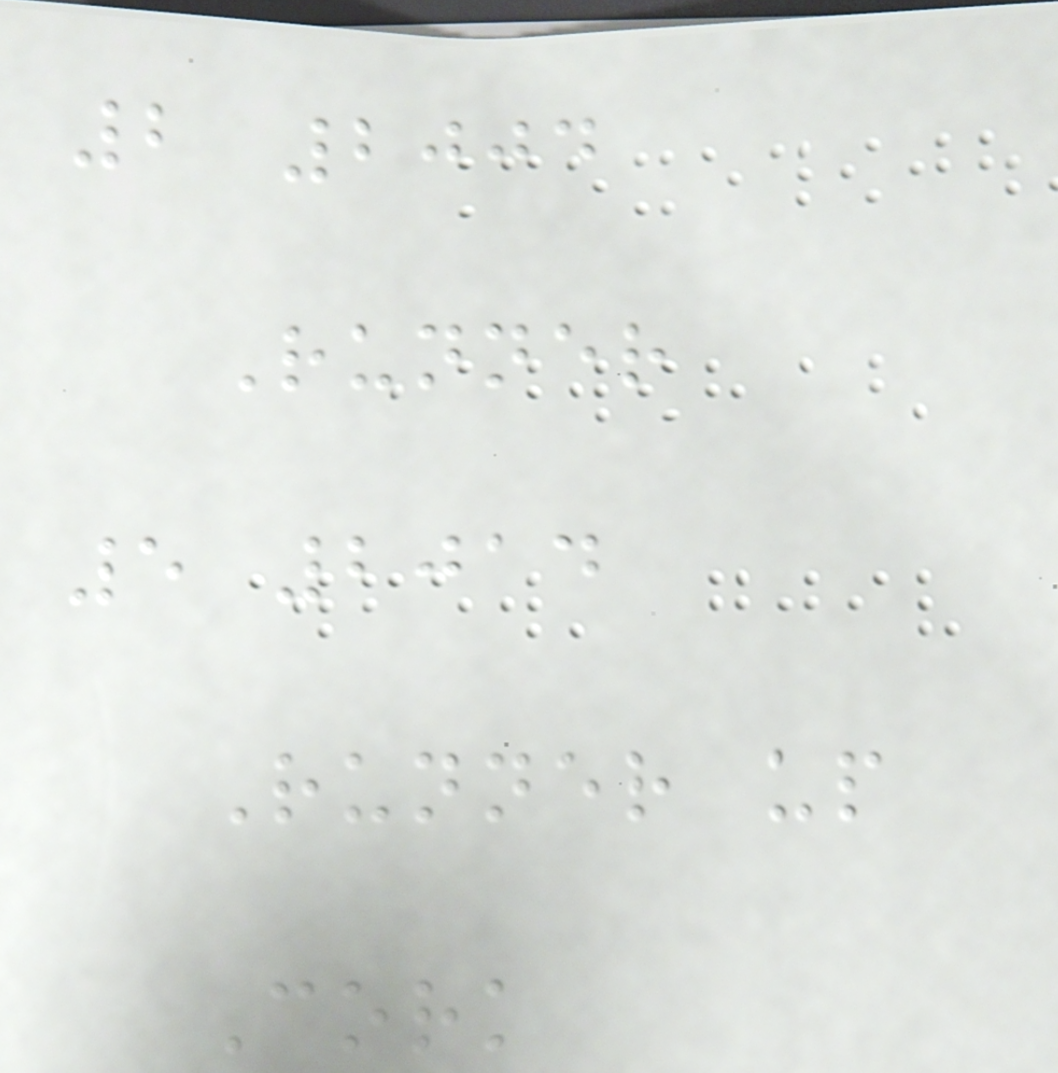2 2004
Runner
5 2014
Runner up
Cork
